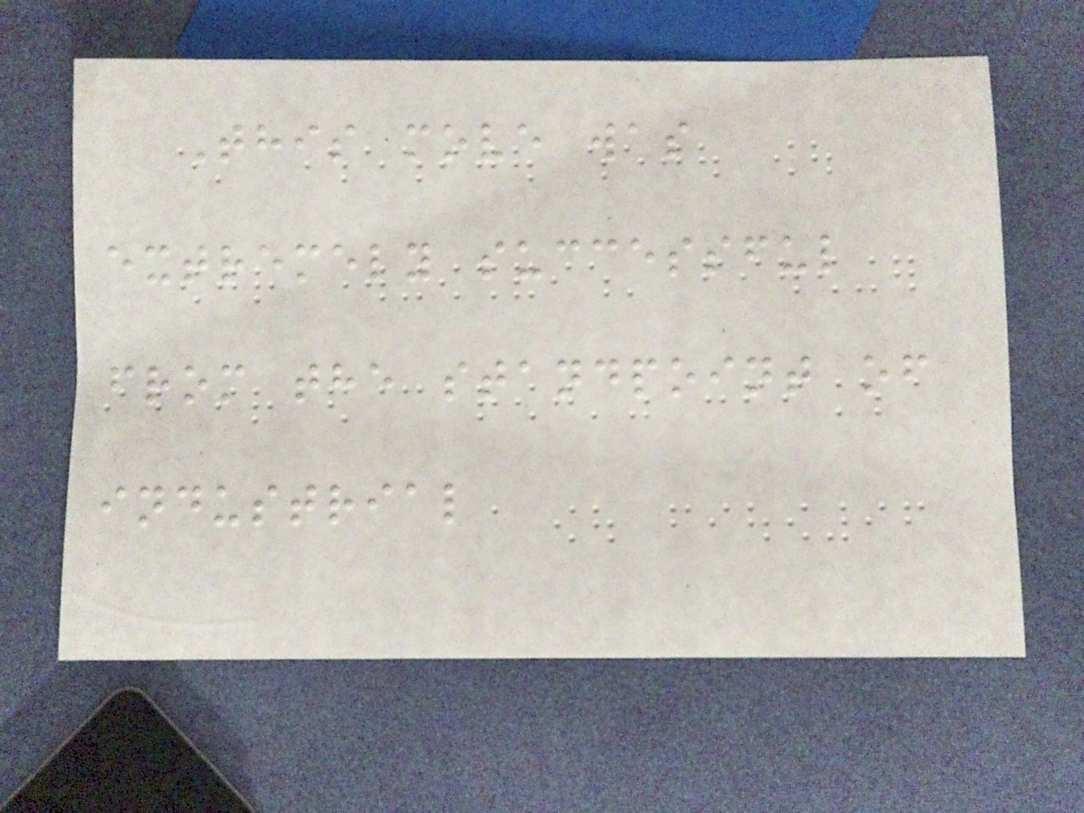This move was
extremely successful
from the standpoint of
industrial
